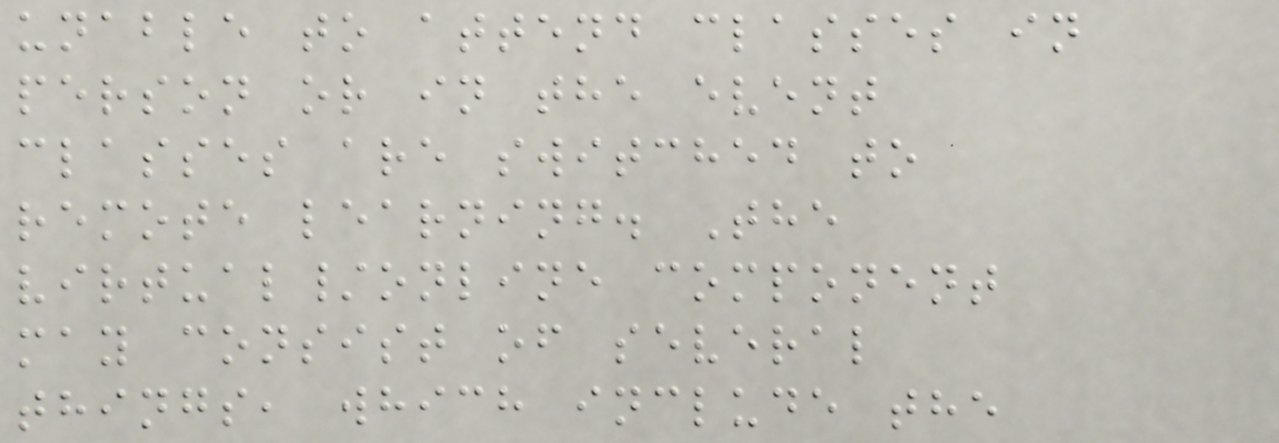unable to attend classes in
person or in the event
classes are switched to
remote learning. The
virtual/online component
may consist of several
things, which include the
